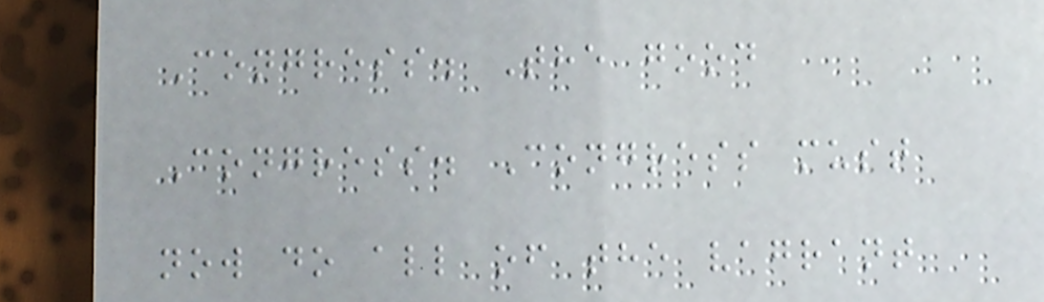Congress. The good
Congress. Congress must
now do all of the vagrant
